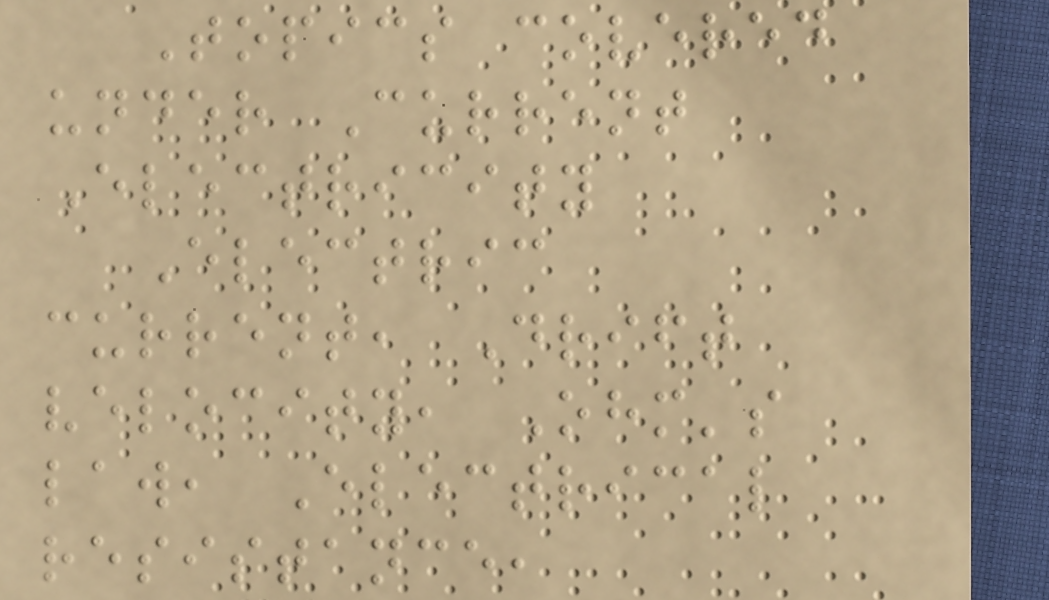Topics covered
under Current
Electricity
Electric
current, Drift
velocity, Ohm's
law, Electrical
resistance,
